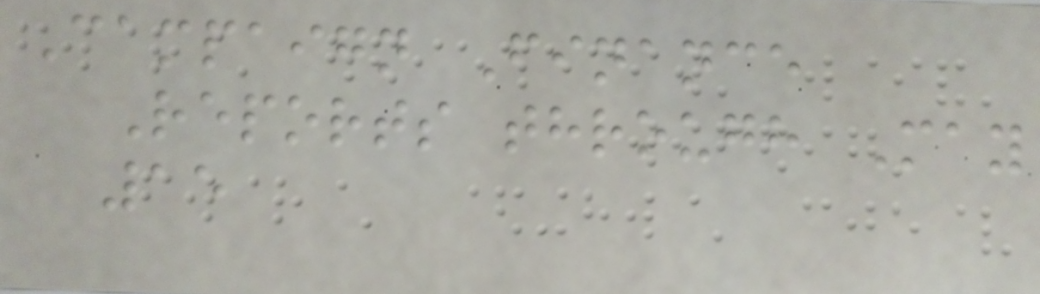Campaign Finance
Reports through May
15
